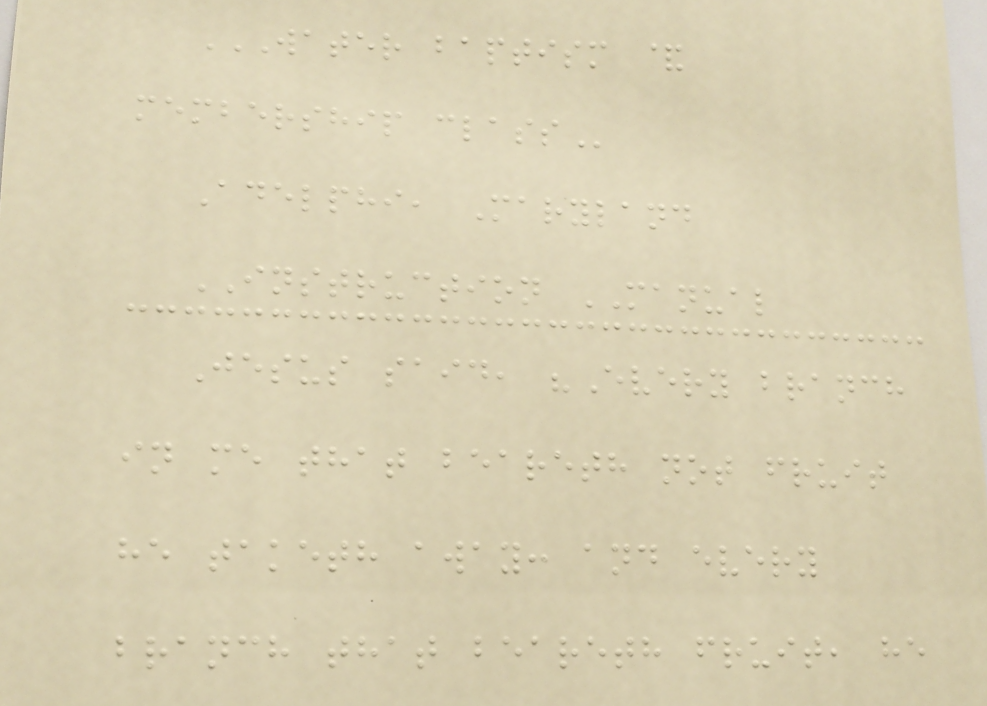WATER BAPTISM &
MEMBERSHIP CLASS
Adelphi, Maryland
INSTRUCTION MANUAL
Jesus said, "Every branch
in me that beareth not fruit
he taketh away: and every
branch that beareth fruit, he
